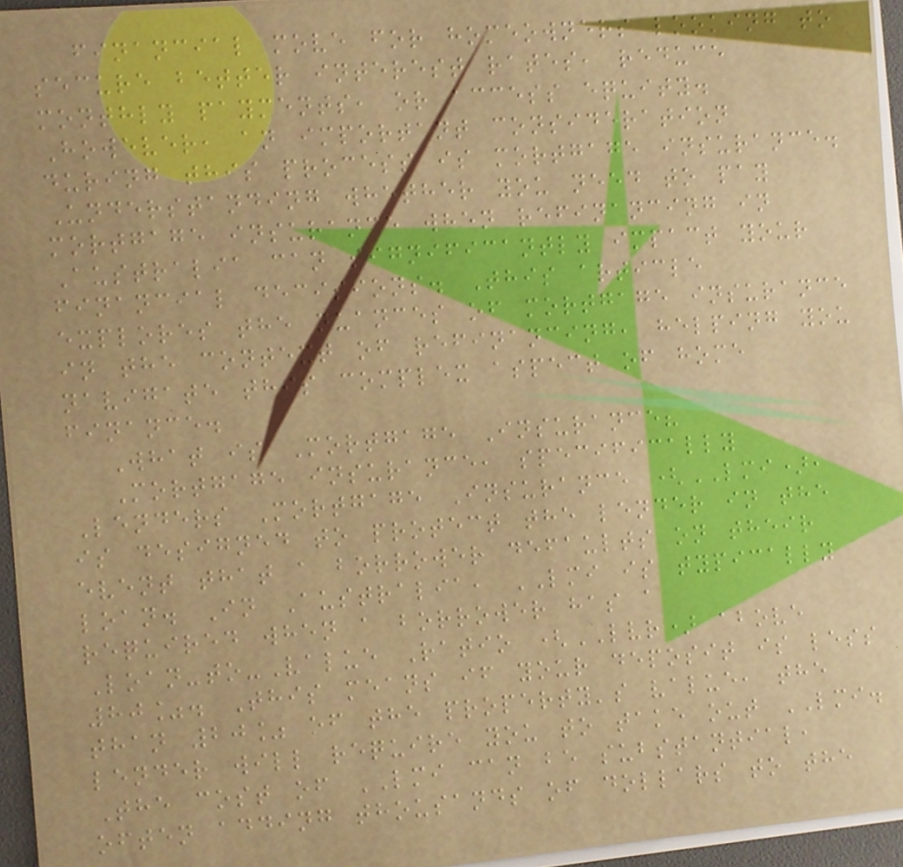financial move for homeowners looking to
secure better interest rates, reduce
monthly payments, or access equity.
However, an important consideration
during this process is mortgage insurance.
Understanding whether you need to pay
mortgage insurance when refinancing in
Australia can significantly impact your
financial decisions. This article
explores the nuances of mortgage insurance
in the context of refinancing, helping you
navigate this complex aspect of home
finance.
What is Mortgage Insurance?
Mortgage insurance, specifically
Lenders Mortgage Insurance (LMI),
is designed to protect the lender in the
event that a borrower defaults on their
loan. In Australia, LMI is typically
required when a borrower has a
Loan-to-Value Ratio (LVR) above
80%. This means if your deposit is less
than 20% of the property's value, the
lender will require you to take out LMI.
The cost of LMI can be substantial,
often adding thousands of dollars to the
